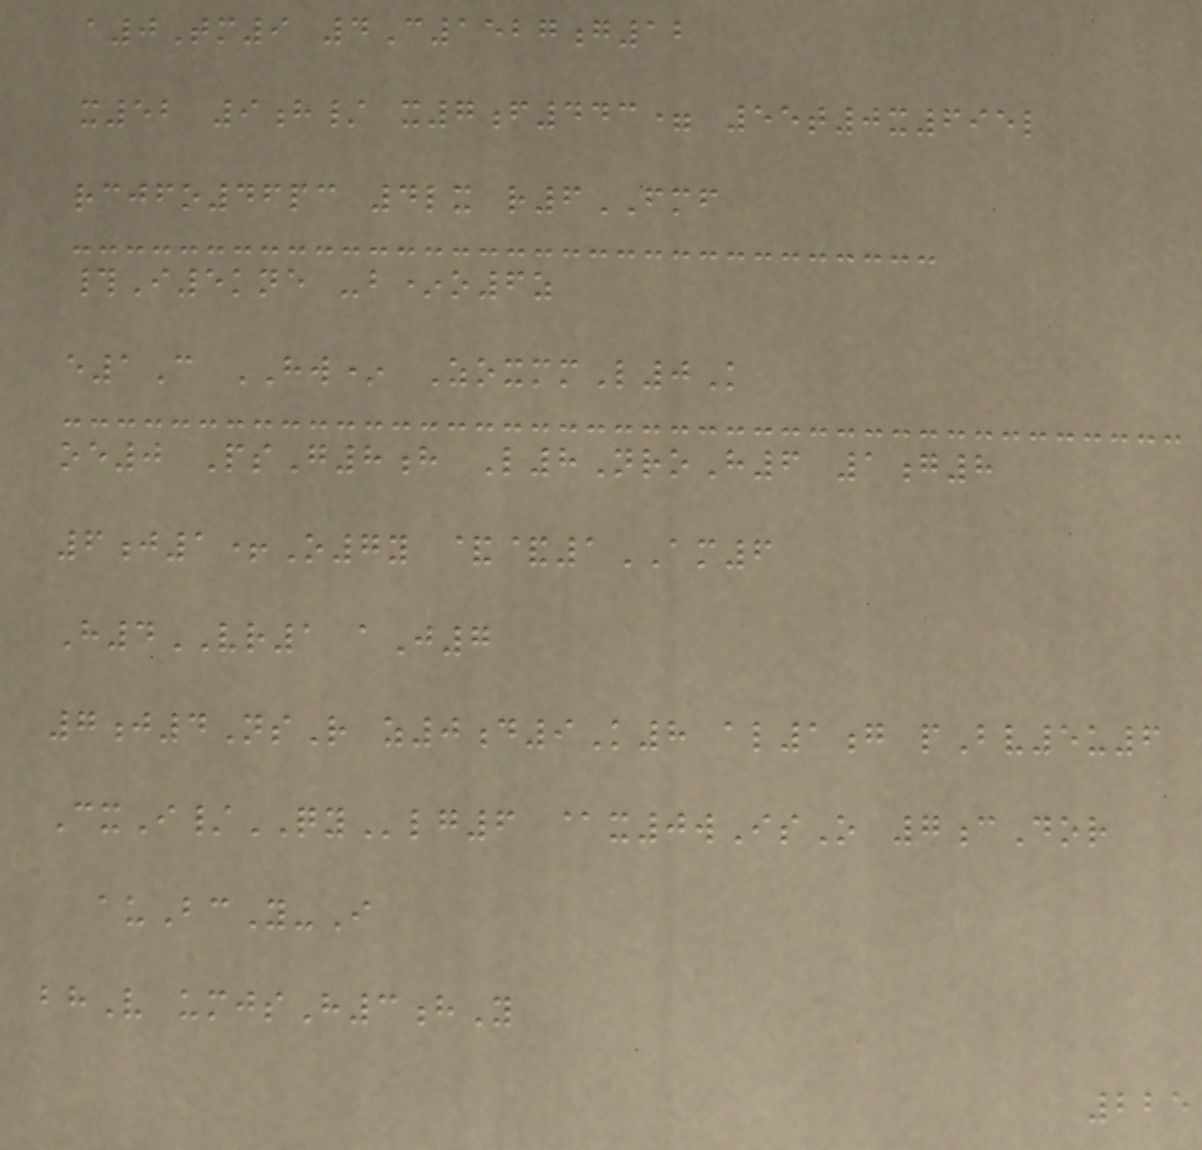a0Tm9 4C1527g12
x52 9h/ x7f443= 55t0x695l
rcjfo46pc 4lx r6FMF
#I5kne -b*o6z
e1C HW* ZoxmmL0K
oe0 PsG8h L8NroH6 1g8
6j1+O7y &&1AM6
H4VR1 aJ7
7j4NsR z0d9K8 al1g pBv5u6
CxI/QYlg6 @x0wIsO 7cDor
auBcY-I
bhV umjsH3hY
225
